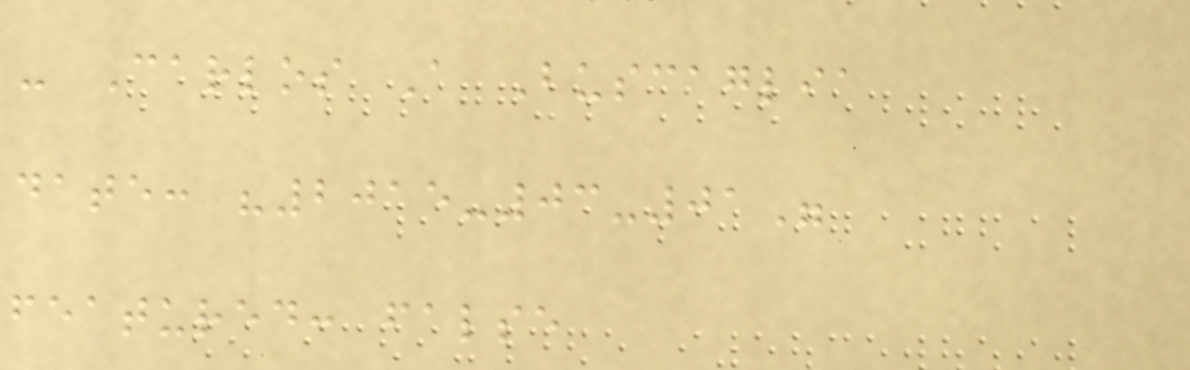- Carlos A Buscaglia
date: "2015-03-01"
featured: false
